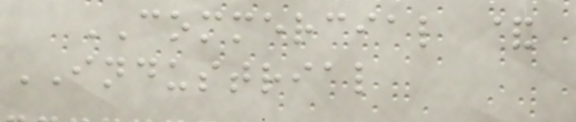COMMERCIAL &
INDUSTRIAL
